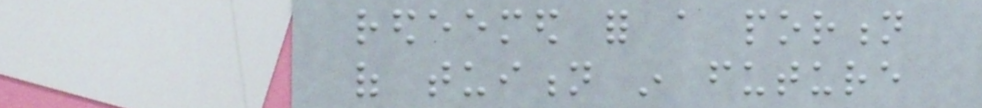redeemed for a portion
of tuition in future
